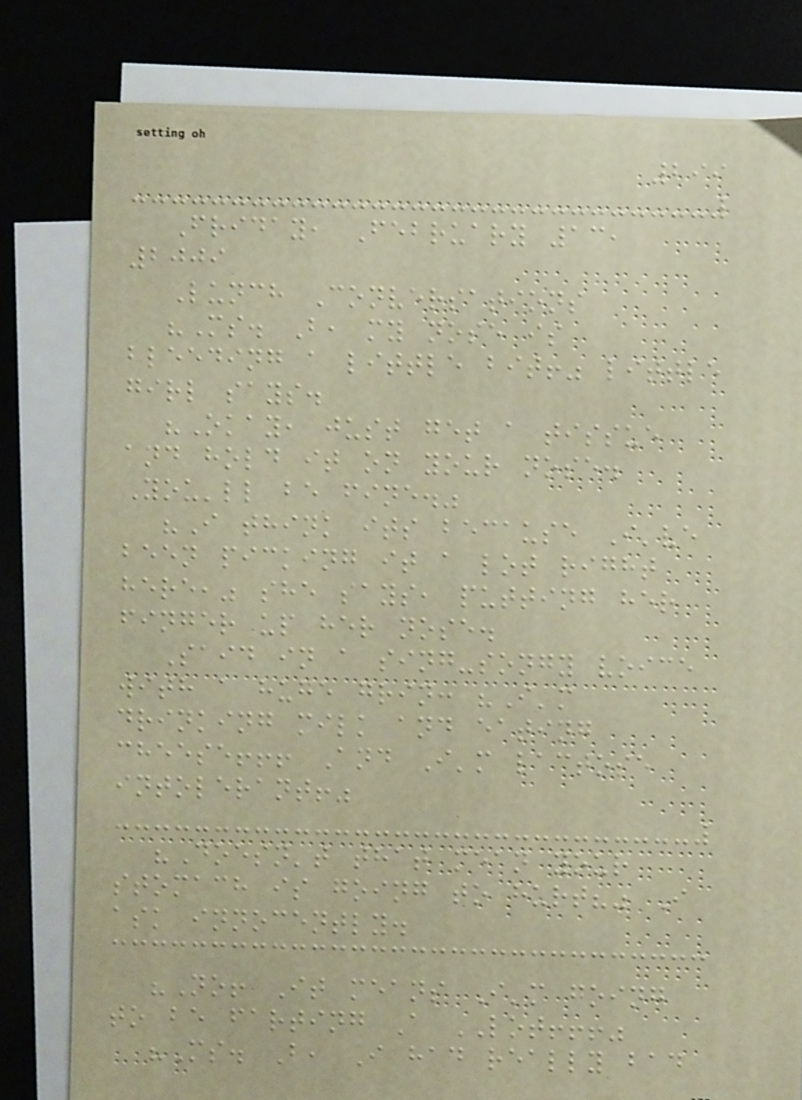299
Friday, February 13,
2009
Lunch Conversations
"Ms. B, my nose is
bleeding a little bit!" little
girl says.
"Okay, just get a tissue
and hold it on your nose.
You'll be fine."
"I think its because I've
been picking it a lot right
here," she says, putting her
finger up her nose.
Said in a sing-songy voice
with a huge grin: "I'm
drinking milk and eating
cheese!!! And I'm lactose
intolerant!"
"Doesn't that mean your
stomach is going to hurt?" I
ask innocently.
"No! It means I'm going
to be farting A LOT!!!"
"Ms. B, I had really bad
